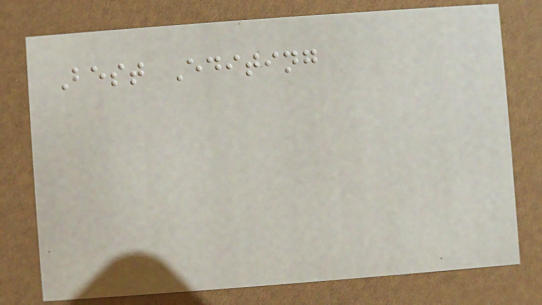Best Editing
